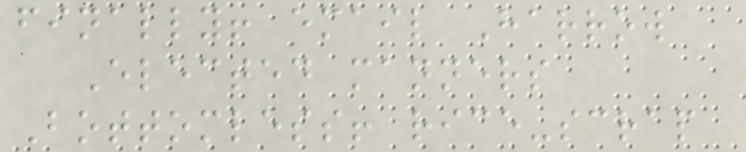finally! email Harrow
Elected manners
Bottomless! rice-scrap
